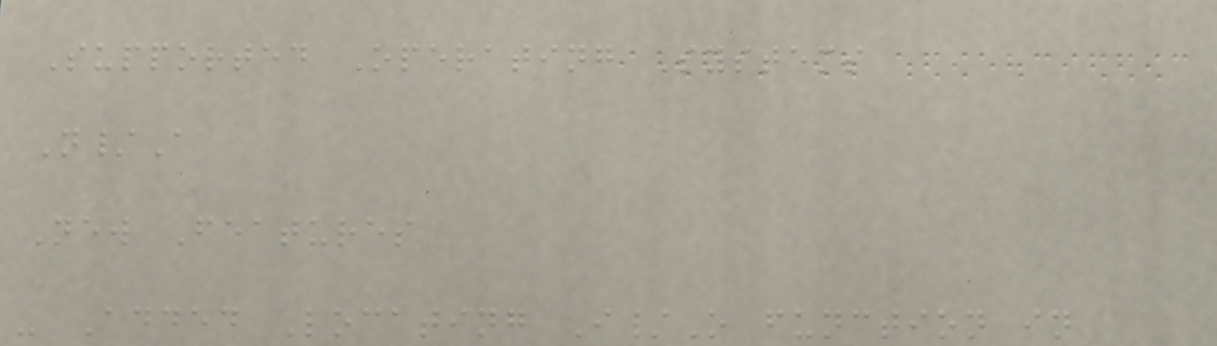Supported Operating Systems
N/A
New Features
- Added Locating I/O function in
